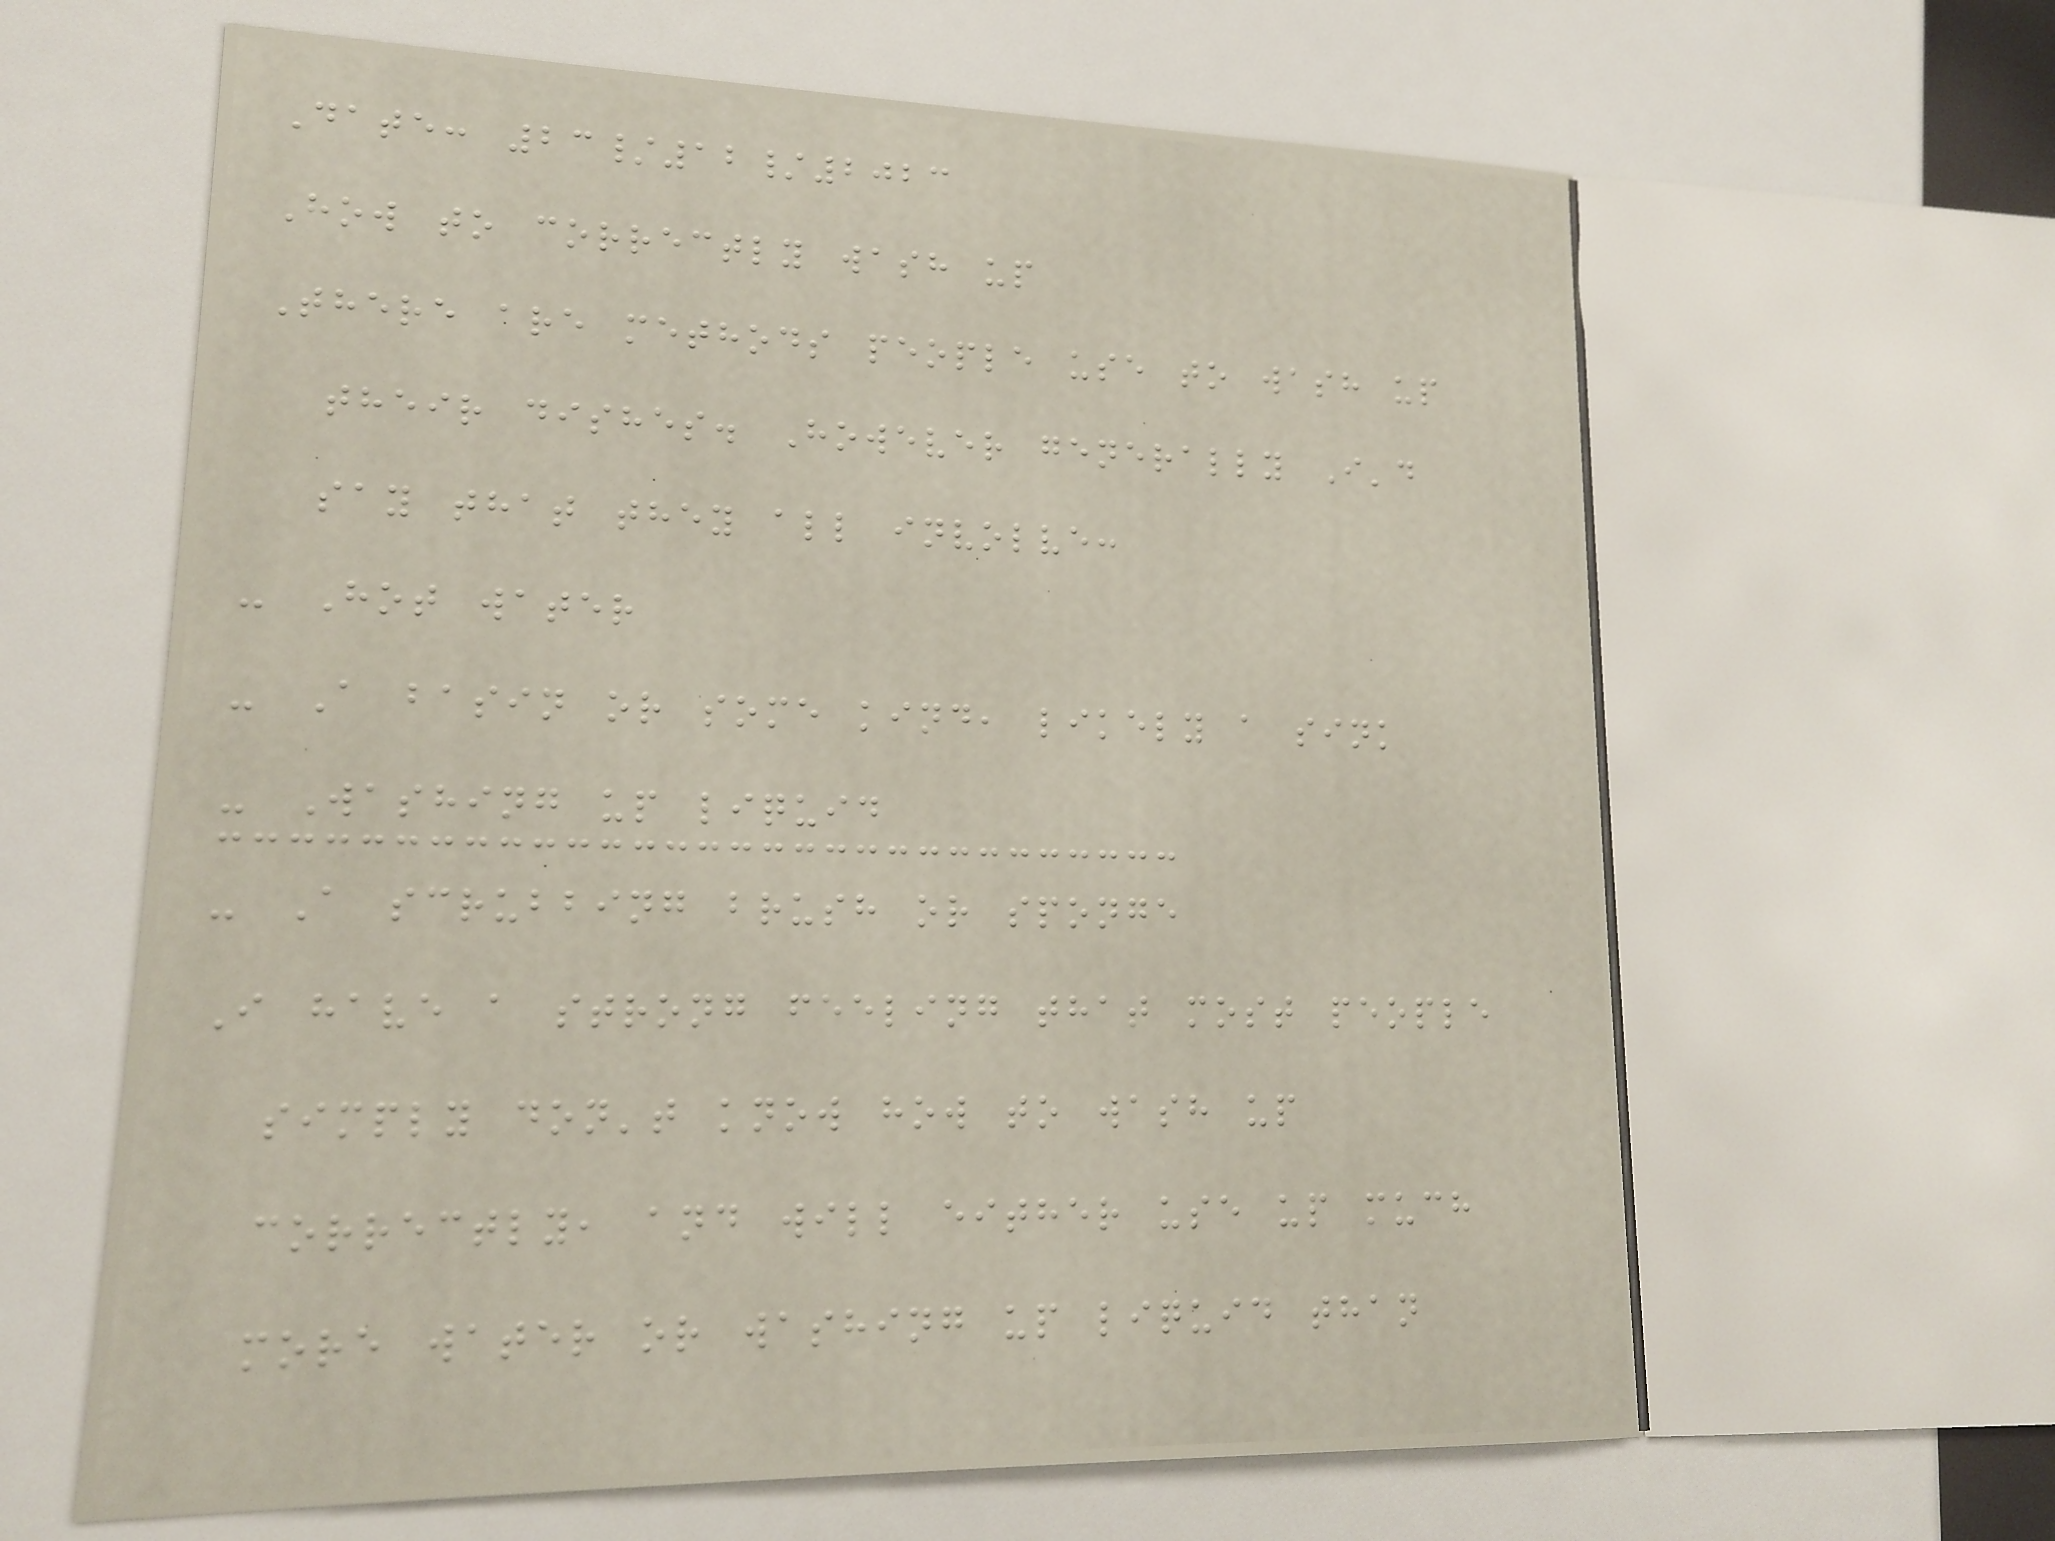Date: 23/12/2023
How to correctly wash up
There are methods people use to wash up
their dishes. However generally I'd
say that they all involve:
- Hot water
- A basin or some kind, likely a sink
- Washing up liquid
- A scrubbing brush or sponge
I have a strong feeling that most people
simply don't know how to wash up
correctly, and will either use up much
more water or washing up liquid than
